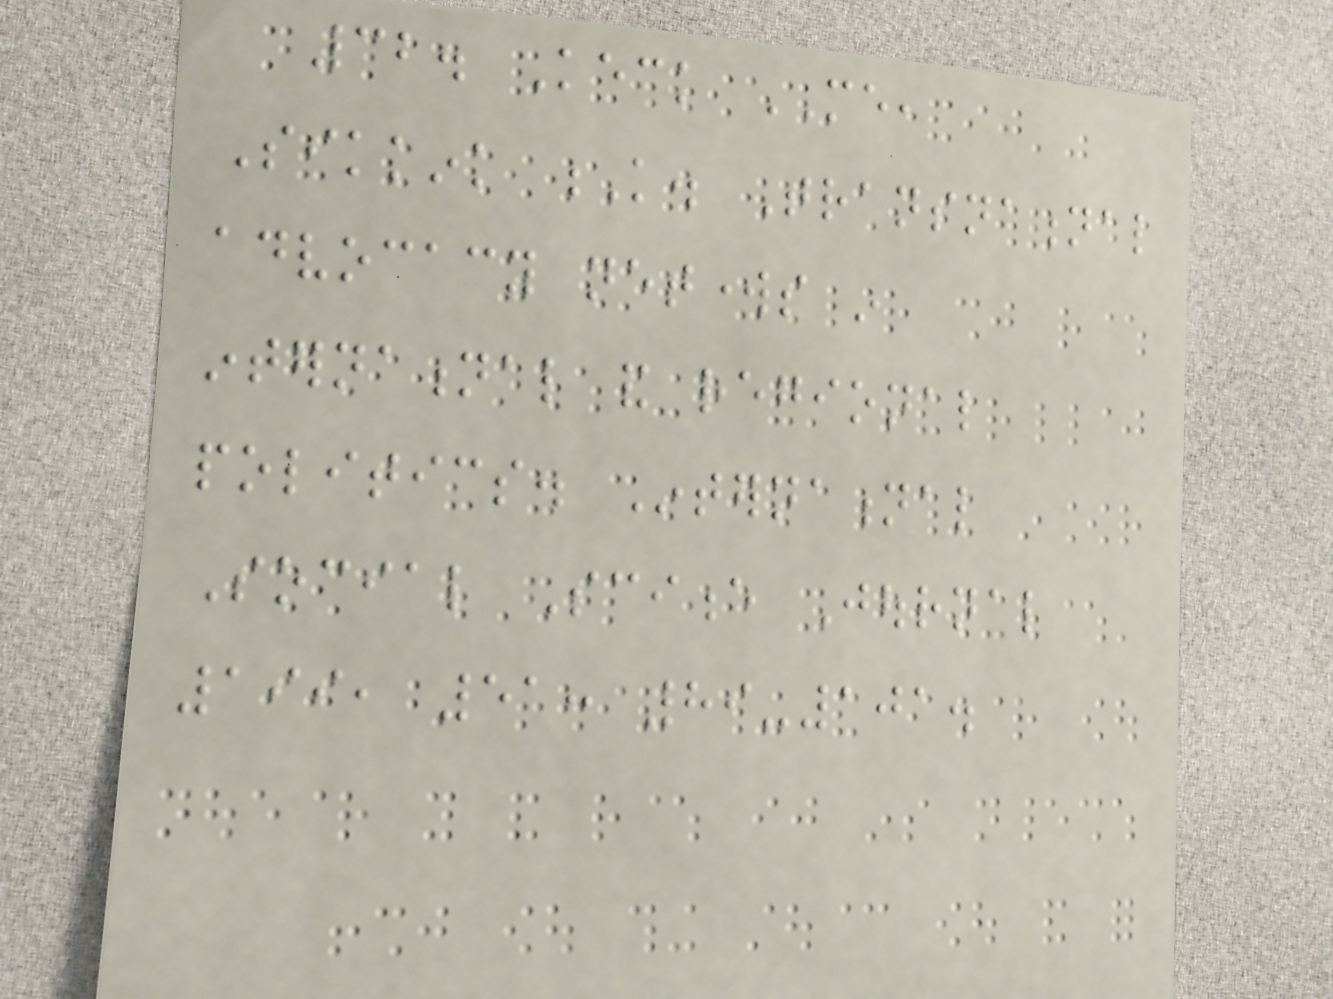32. Keck ME,
Sikkink K. Transnational
advocacy networks in
international and regional
politics. International
Social Science Journal
199, 51: 89-101.
